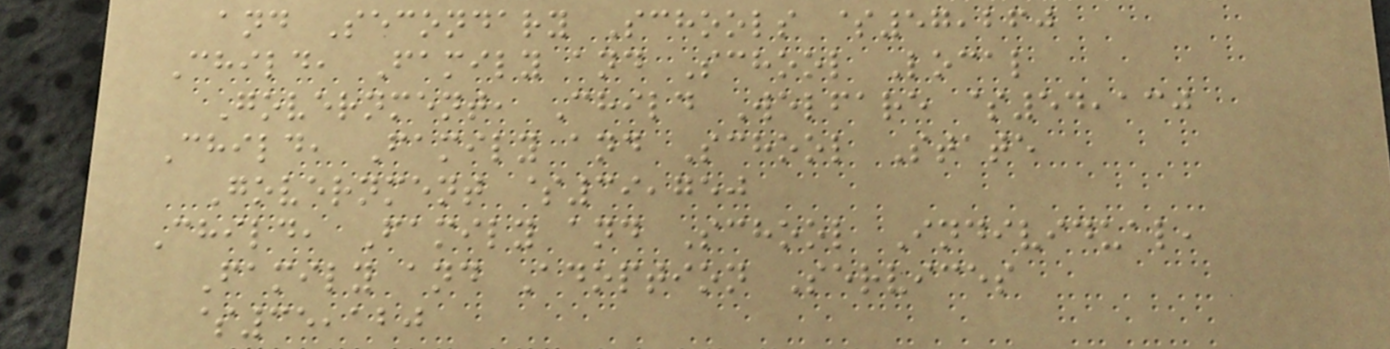and Secondary Schools $57,260
Child, Family and School Local
Government, Child Welfare $54,130
Child, Family and School State
Government $39,750
Child, Family and School Individual,
Family and Adoption Services
$35,120
